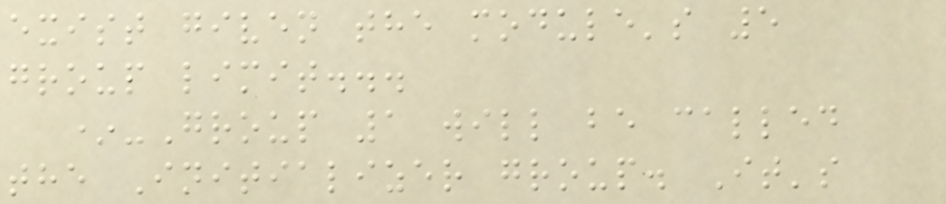exist given the module's 5
group limit...
*-Group 1 will be called
the Initializer group. It's
